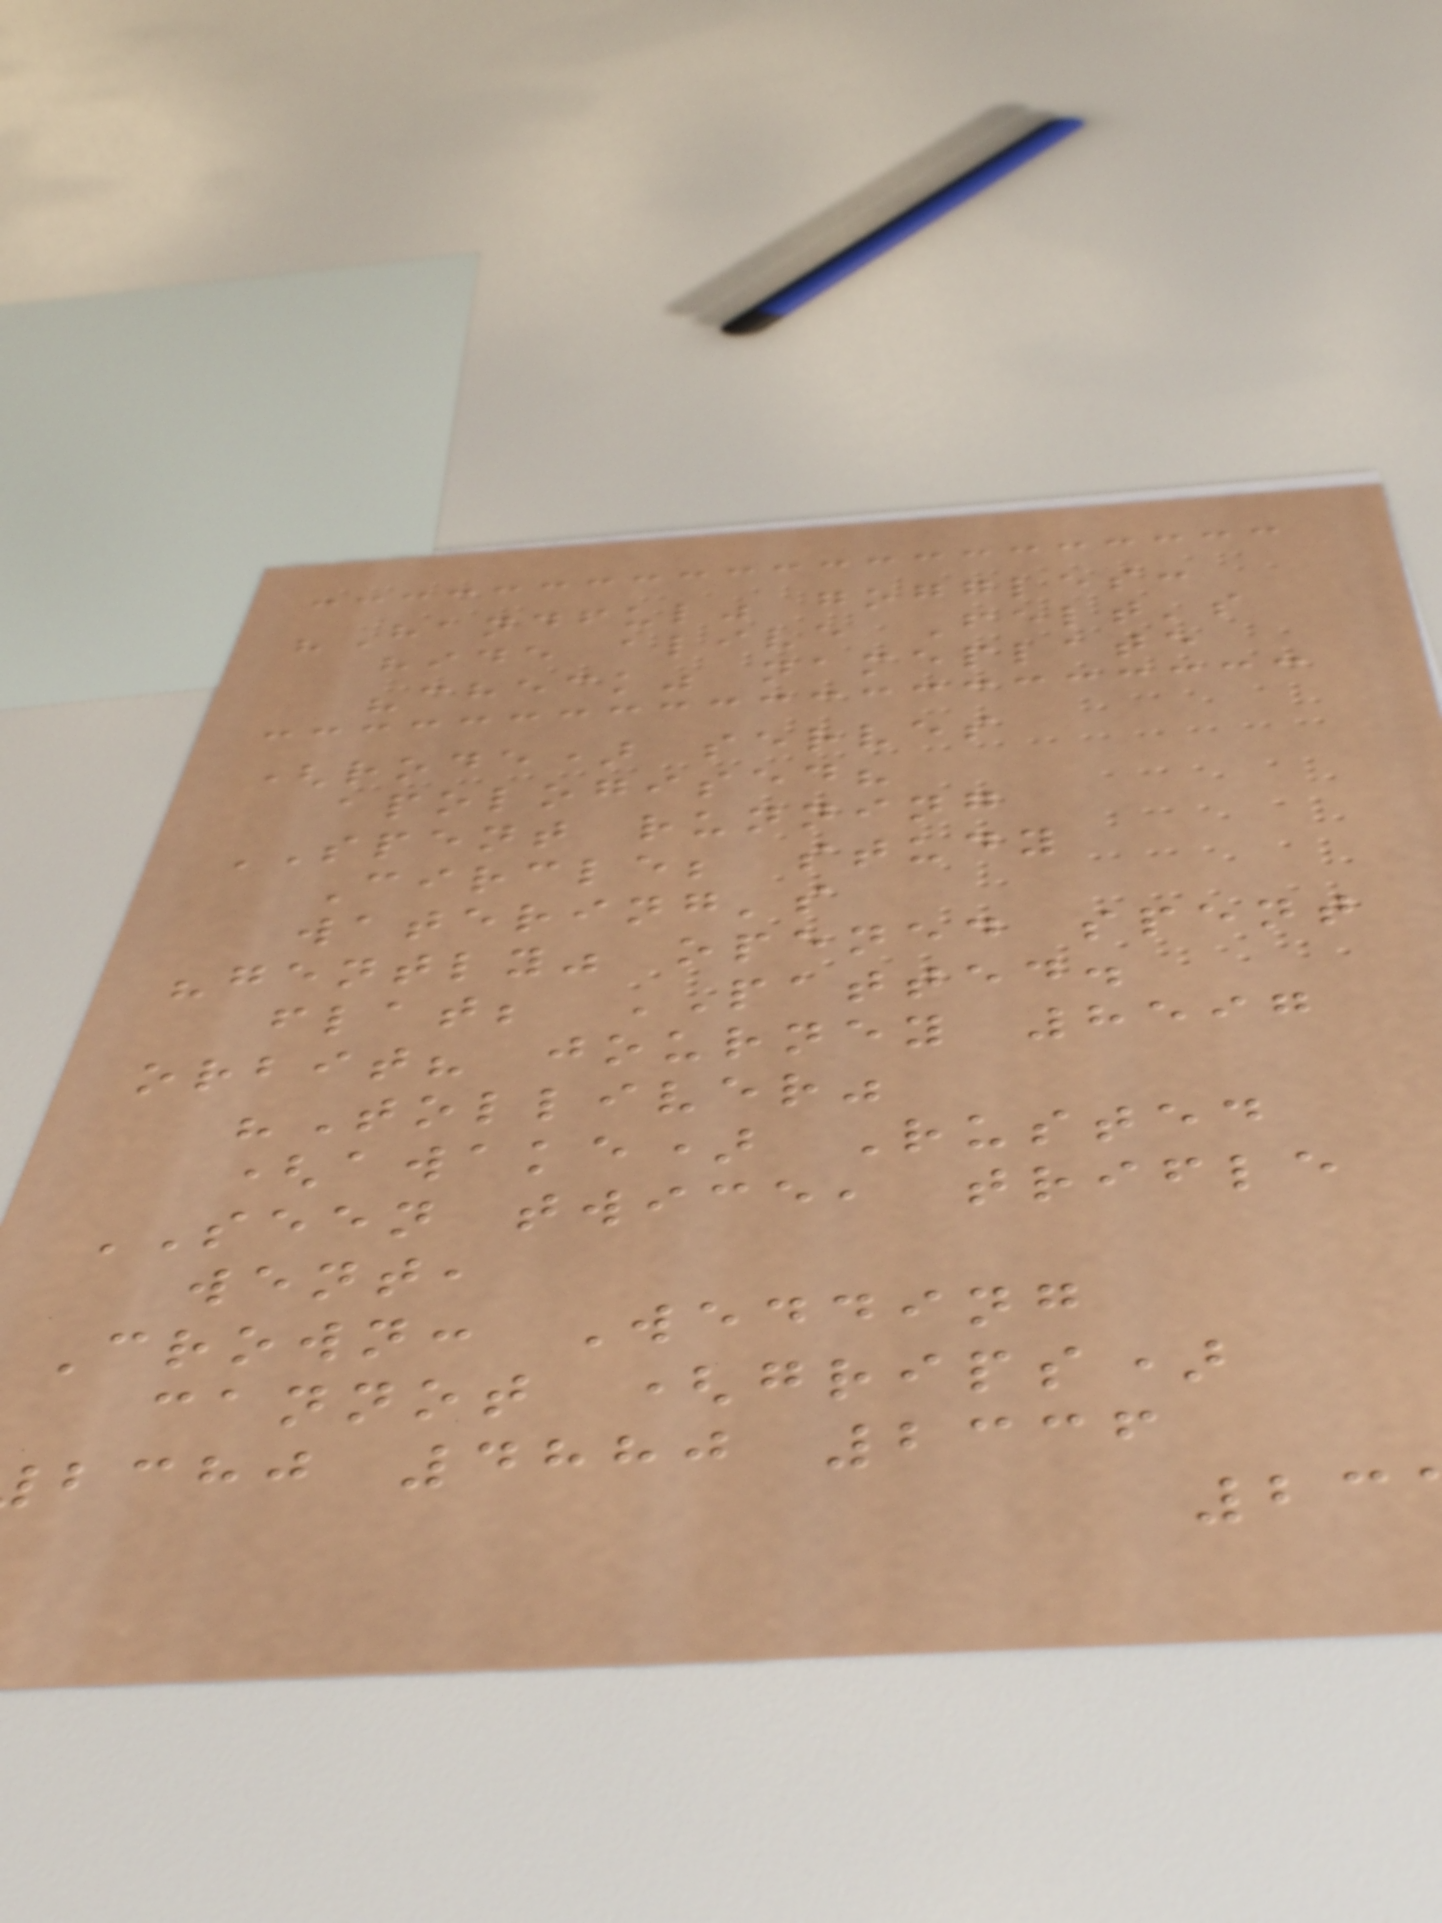"Handful" goggles:
hide alive Felt's
"check" nameplate
(rode) serves
apologised?
SPENT running
Circle; study
watering's
"gently" opened spent
flat; PATTED.
orbit? journey 8597
"Tolliver"
(awake) Rusted
SEEN twice, trifle
went,
Crown: Wedding
cannot (grips)
bchj 4880 2336
